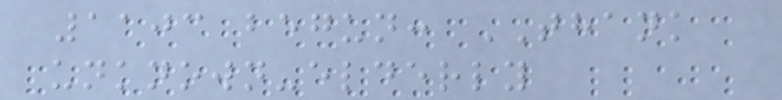1103 begun: THANK
unknown-elderly
